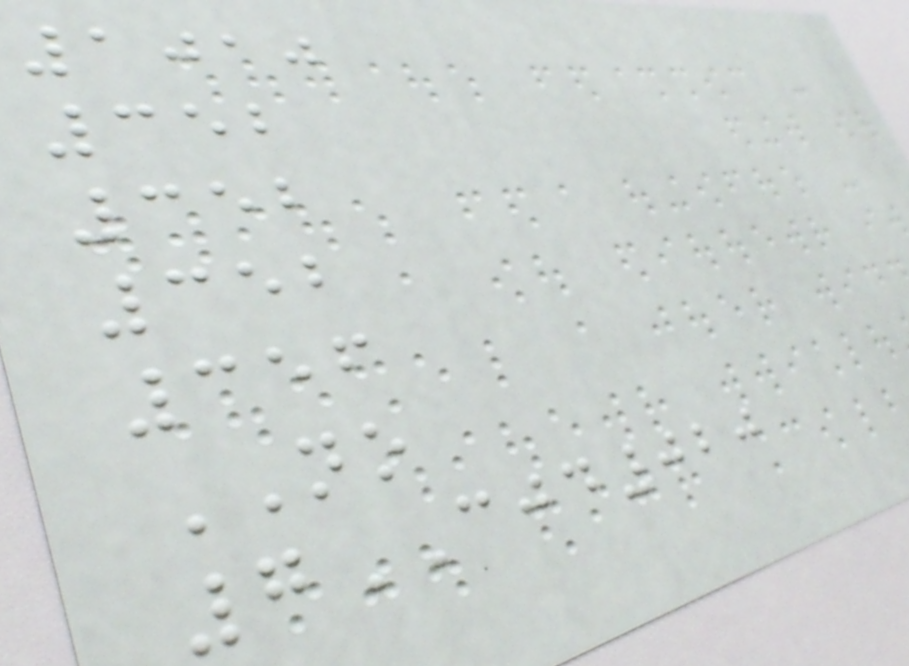1010
352
352
352
356
NO
7CJD020
